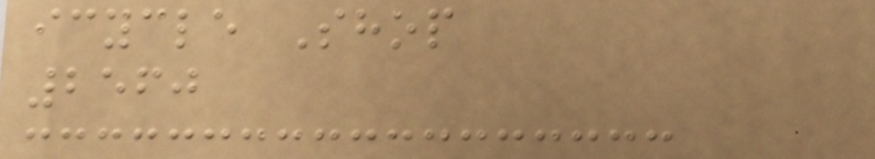icycle Shop
2560
